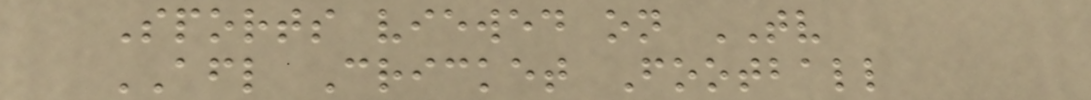Sports viewed on TV
AFL Cricket Football
